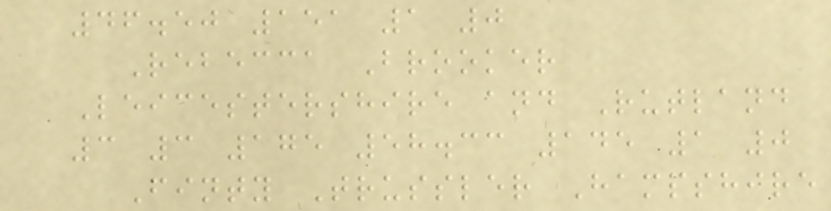46.50 151 1 0
Rebecca Brooker
Leicestershire and Rutland
3 3 175 58.33 145 1 0
Finty Trussler Hampshire
